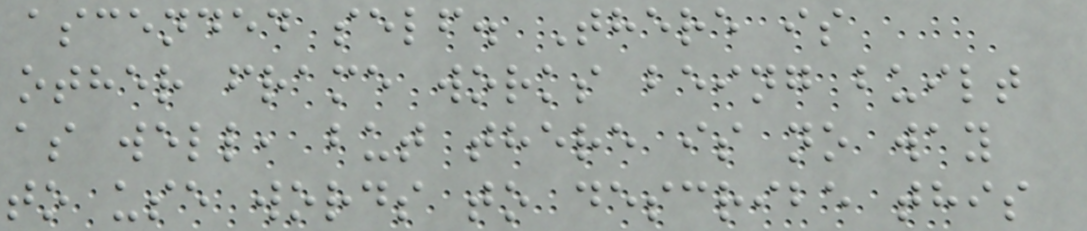ascended self. There is
other frame works being built
as well, but there is no way
to use words to describe this
